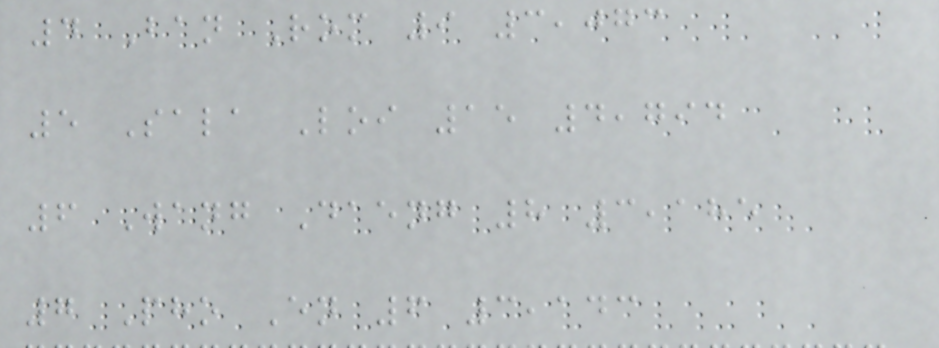4 Ban Rom 9 3,073
5 Sala Loi 15 4,794
6 Wang Daeng 8 3,185
7 Pho En 6 3,143
